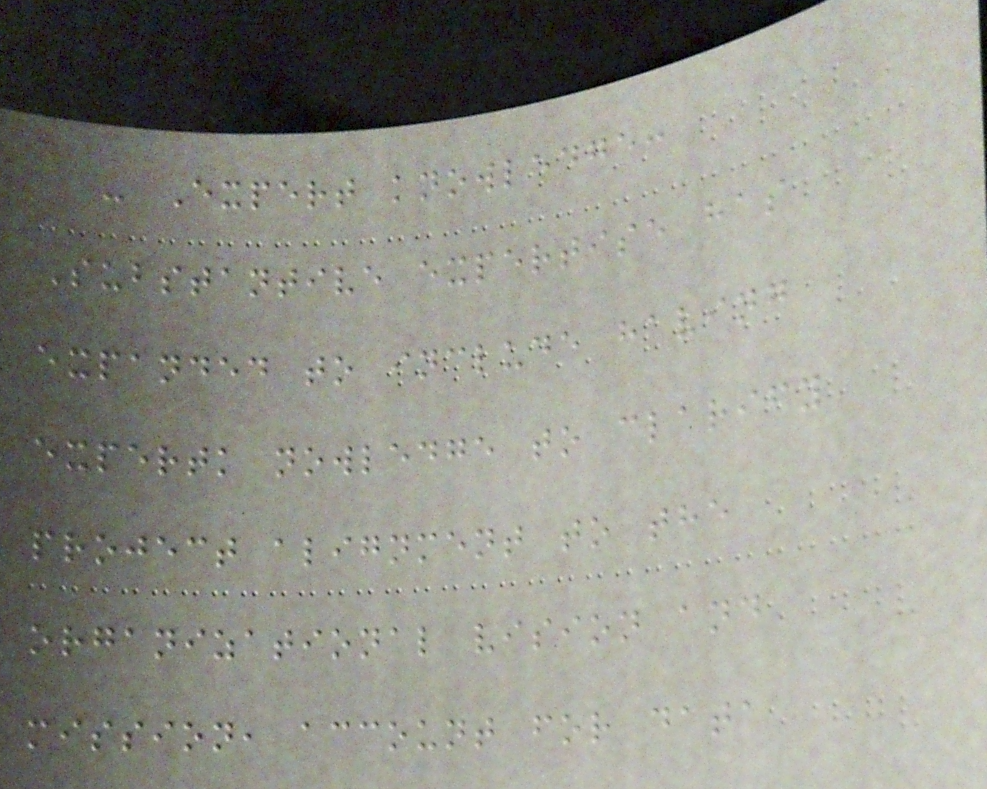- Expert knowledge:
Substantive expertise has
expanded to include having
expertk nowledge to clarify
project alignment to the
organizational vision and
mission, account for data
